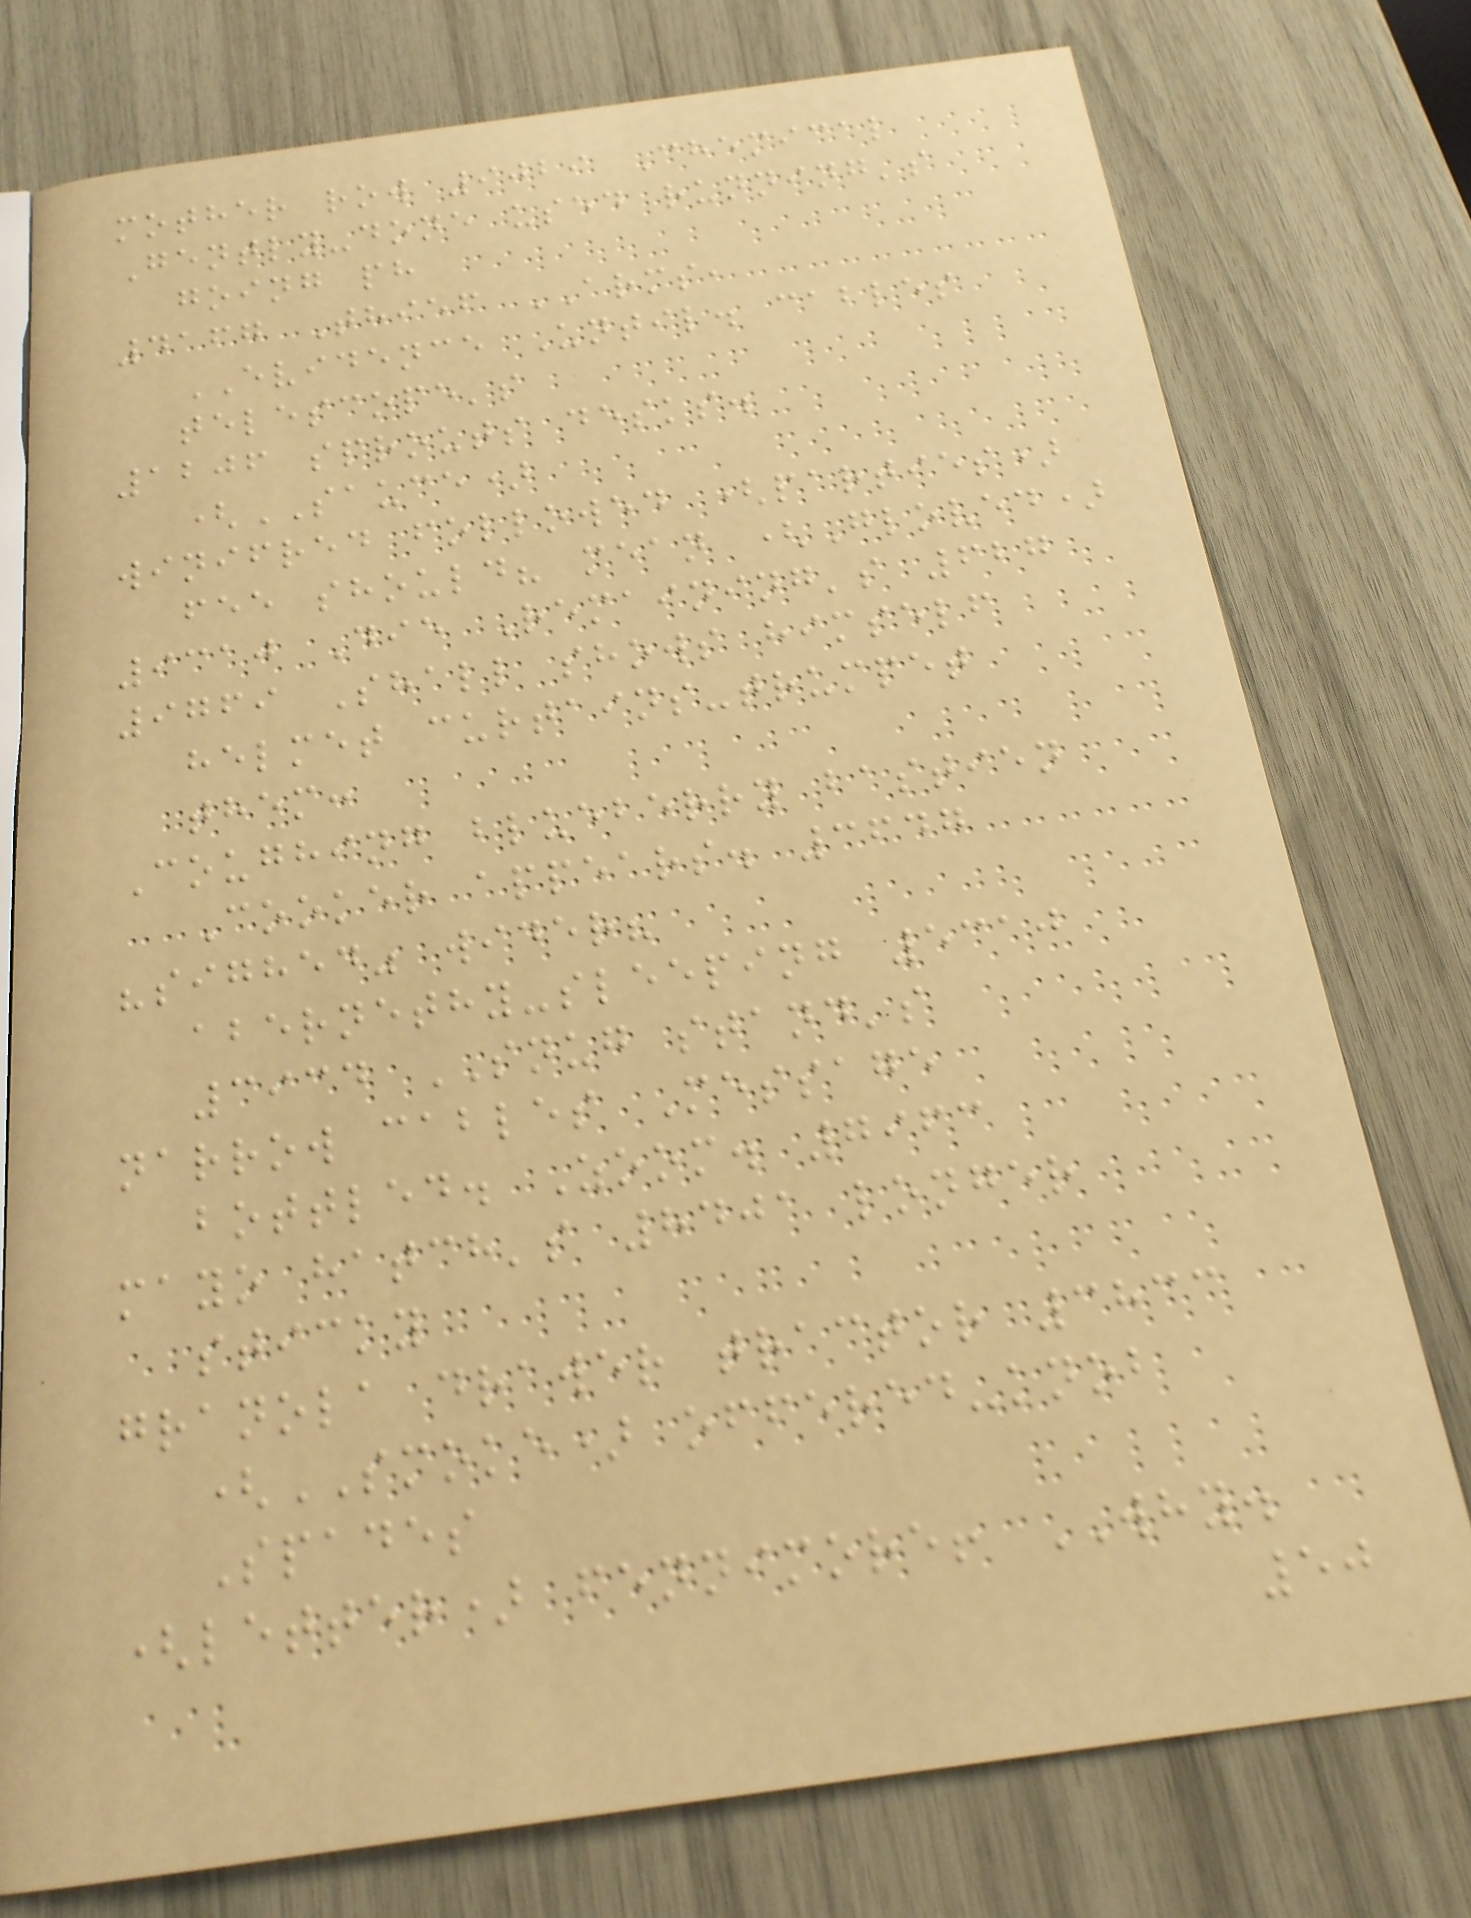mother row 9029 Chemical
Gently-done used running's
going ph
4167 Thief ARMS,
EVIDENCE Until. cables
telescope's
1206 sprouts desks.
(SAUCE)
winifred followed (parties)
fee should? mean (Gloved)
9310 Die Remaining's 627
9769 Shall shows himself
helmet curtains-trumpet
them:
Coughing blueberry bastien
Cooker appears. 3647
"sighed" wider?
abernethy-sleeping 5310
3934 SNUG stand's
narrow cables Message
bottled. Zoom. 7963
mayo hatch's 8401 longer
sticky
granola drawer tractor 3833
(SMOKE) offered-knob
Spades
(letter) fennimore! WHY.
50
